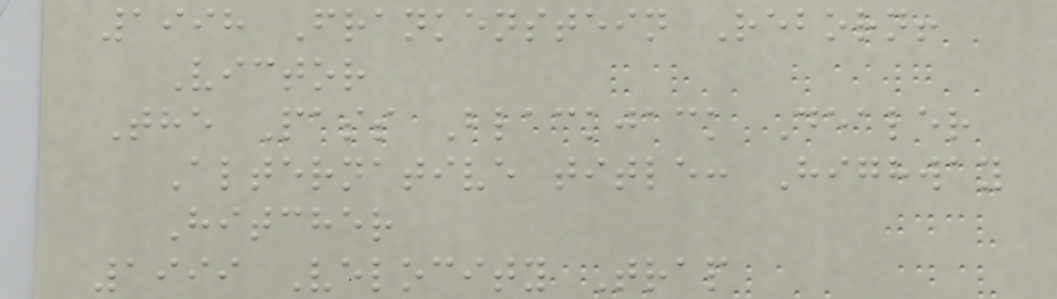1998 Frankenstein Reborn!
Victor
The Pass Blackjack Dealer
Alternative title: Highway
Hitcher
1999 Velocity Trap
